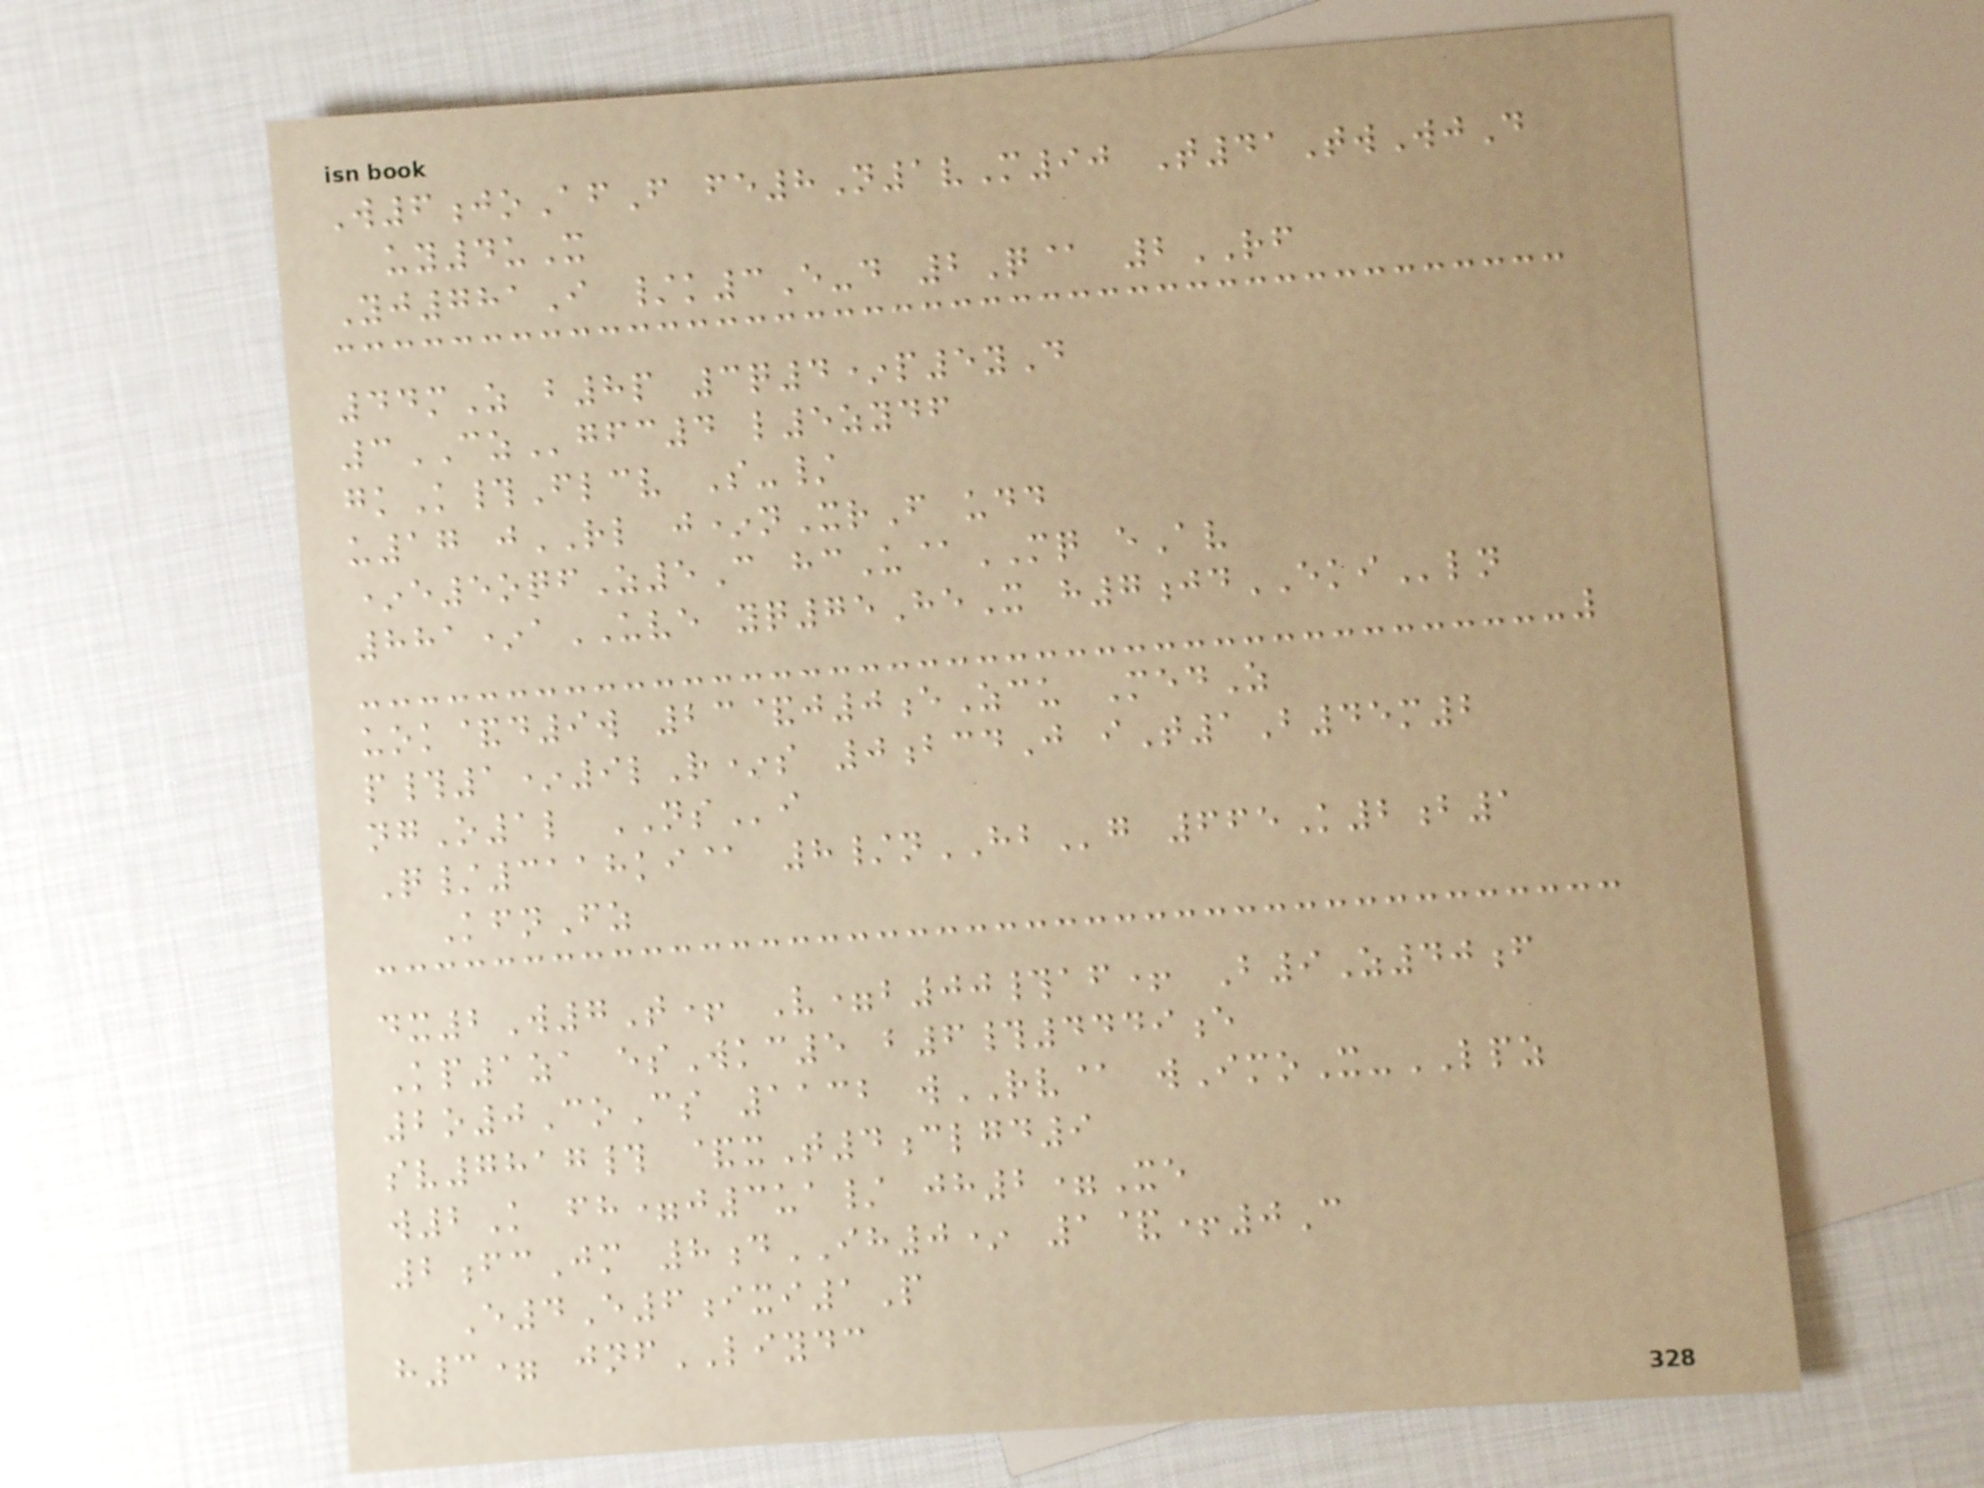W6joAfF fe8N1vM90 T41TwWjD
uy4uX
Yj781I /k3E-d 2Q@ 2RF
44mZ b8p 3q4*p5yD
3CZgfc4 l5zydf
gkK#Flcv S-/
u17 jRL j*nXrF udd
*e5oqfZ5C hcU@MQ eAv
881*aUVE yq75HeX h7jdEKIln
uok&d9w 23&j0eZcu MedZ
p#1*9lR*s 0bcdJ iT1B45m2
ngO1l NSi
Q/3118ki@ 8/nHBg 665K2b1
KfnFz
dx2W7T+ V=b00#af+ B9Z40f
Kp1za esWkc5 b6#4449e
2o0CoCs 1132 wRV@ wImoX-LPZ
sv7817# &xT4clgd9
w2K fh=j3ua/ jh2=Xe
2fcJm 8dIH0* 1&+0C
E4E6ixi1P
h3= jnfLIYDC
